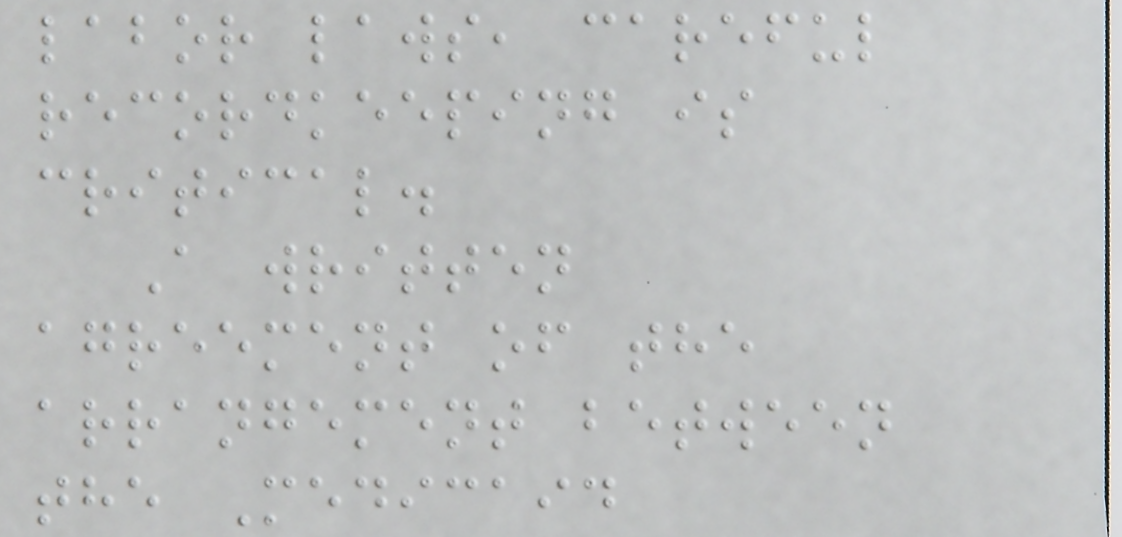labor laws, careful
recordkeeping is
critical.
A written
agreement of the
arrangement between
the Medicaid
